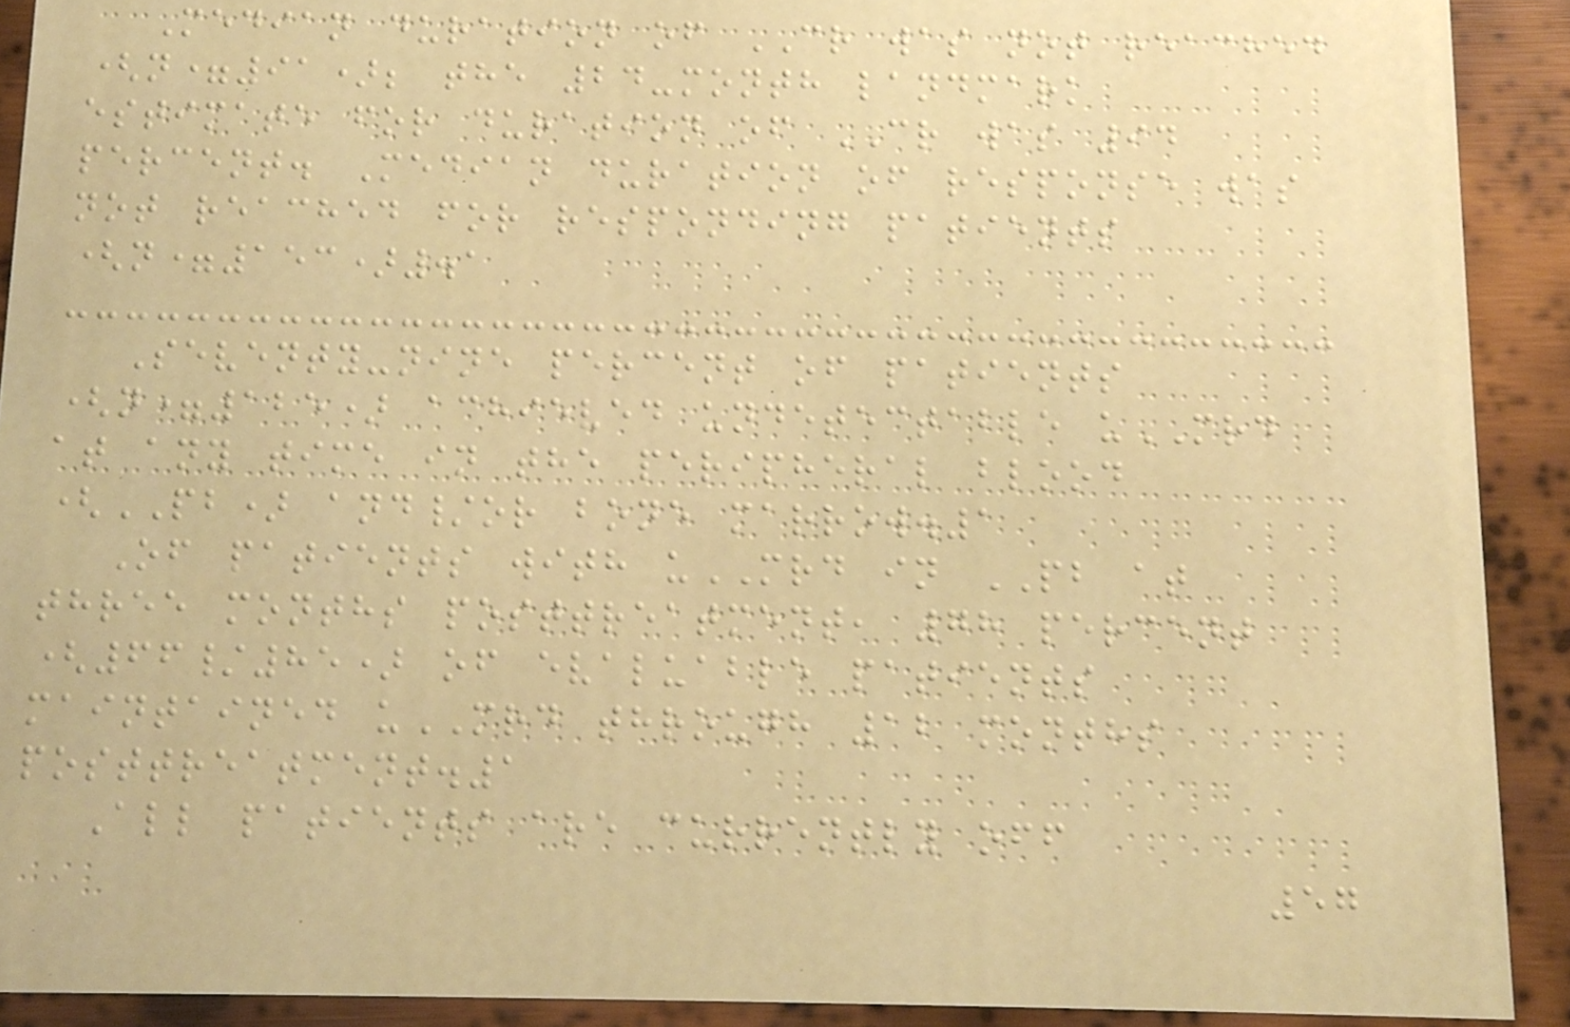Median duration of CR was not reached
(n=91); the 24-month landmark
estimate for duration of CR was 94
percent. Median duration of response was
not reached for responding patients
(n=153).1
Seventy-nine percent of patients
(n=125) achieved undetectable uMRD
at any time in the peripheral blood
(PB) and/or bone marrow.1
Of patients with uMRD in PB at
three months posttreatment, 78 percent
(66/85) of evaluable patients
maintained uMRD through 12 months
posttreatment.1
All patients are currently off
57
